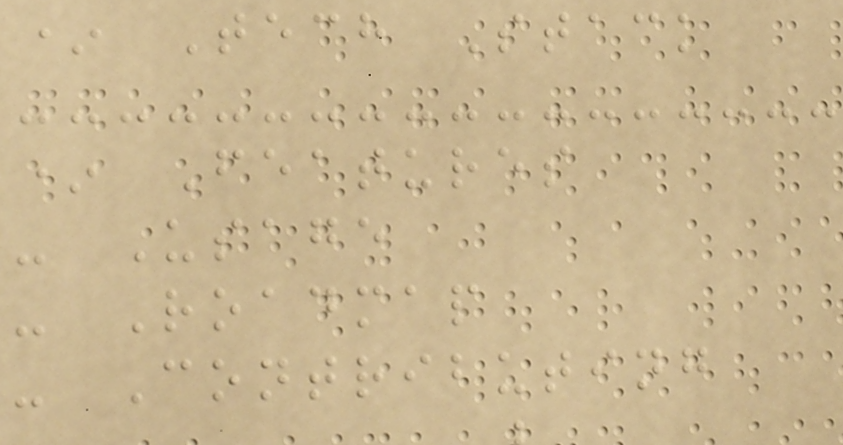* Tech Stack
* Features
- Usage
- Roadmap
- Contributing
